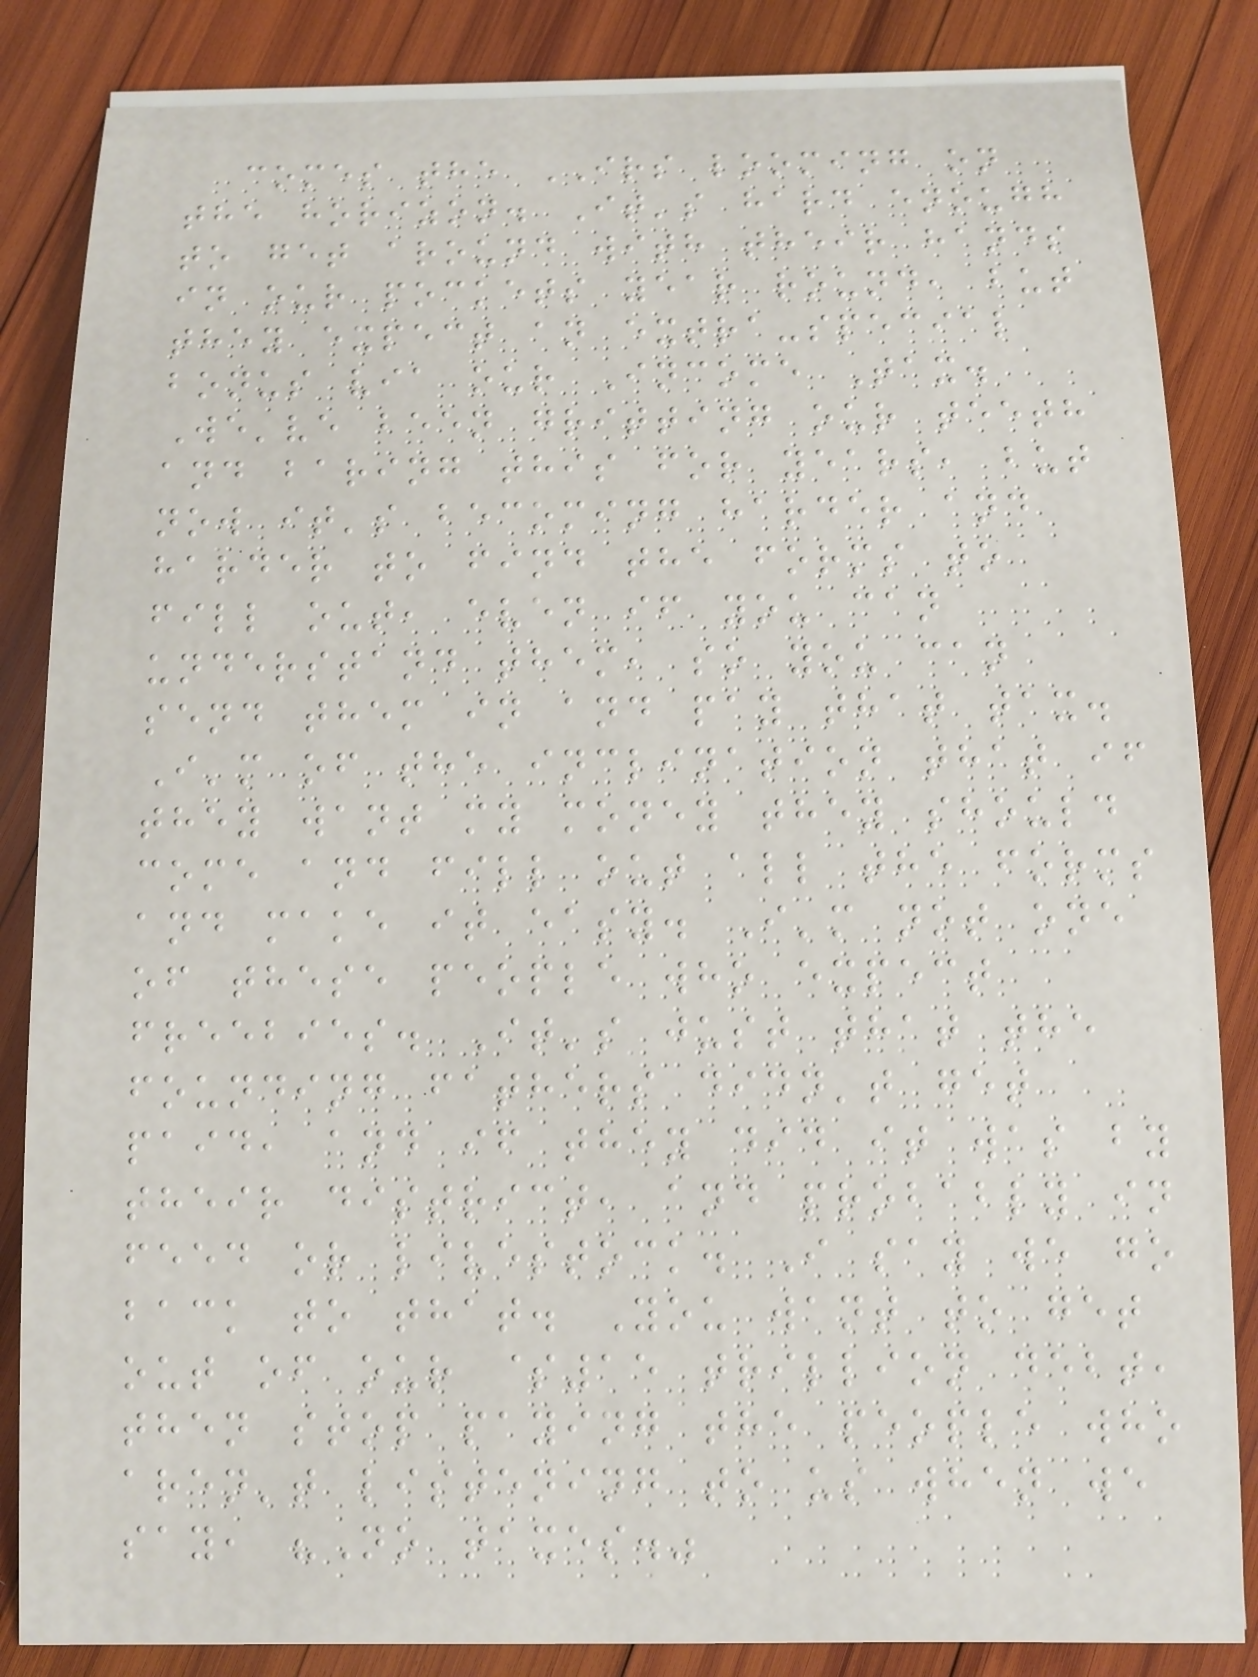comes the IRS looming on
the horizon. It's hard enough
to get around with their hands
in our pockets year round, but
they expect an extra-special
bonus via our Income Tax.
We've been gritting our teeth
and baring this for years, but
now it's becoming harder and
harder to find the forms to
fill out, even if you can
understand them, so you can
send them in and pay that tax.
I'm of the inclination that if
they want my money they should
come and fill out all the forms
and make it easy. I'm not one
of these people who expect
freebies. It's just that the
founding fathers didn't get
paid, and if they did it was by
their district, and probably in
feed or livestock. I say we go
back to that. You want to get
out of our $15 trillion debt,
then stop paying the people who
aren't listening to us when we
say, "No taxes."
